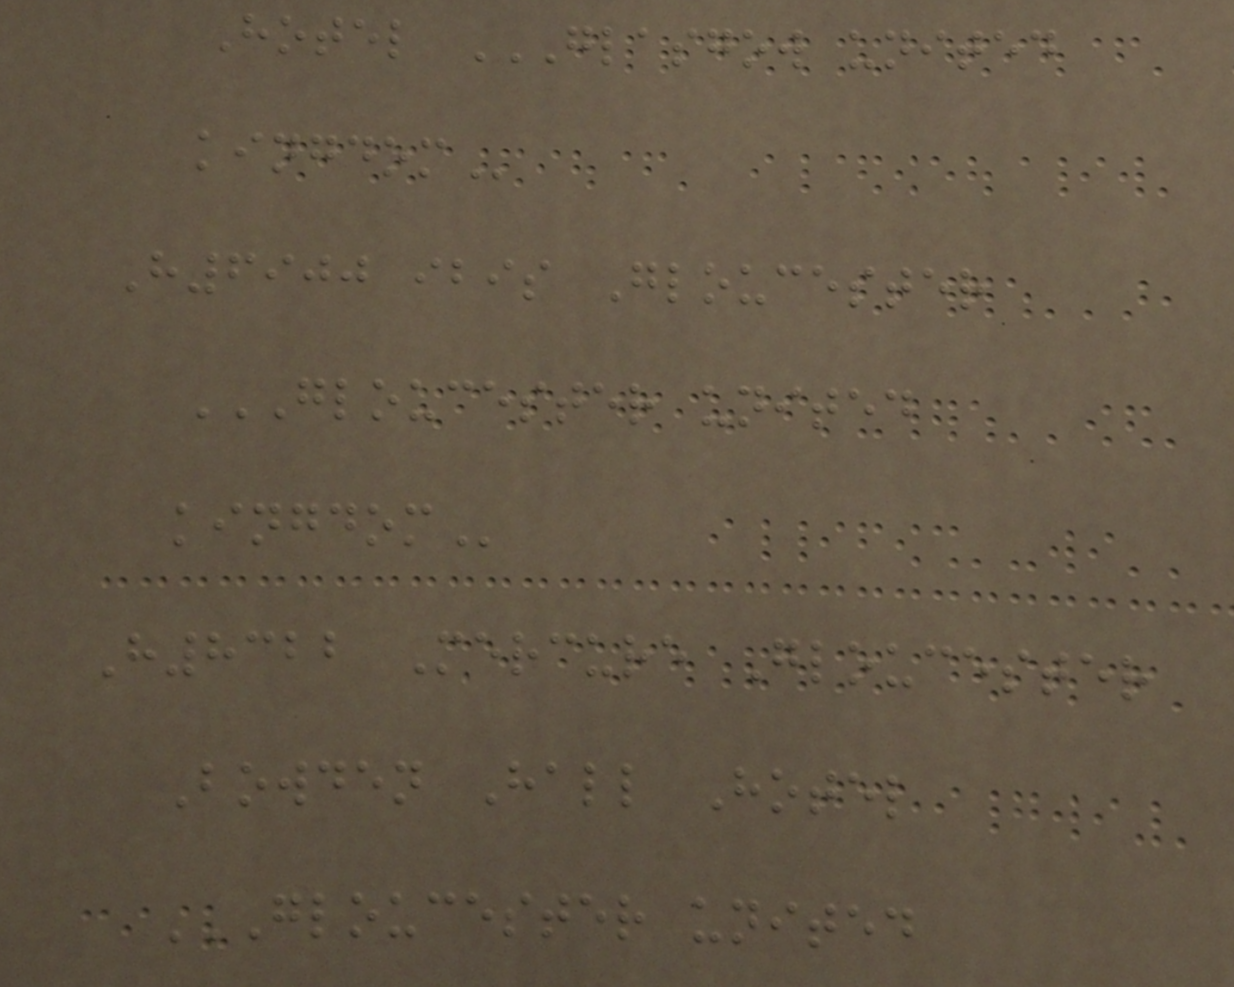Hotel GLASGOW UNITED
KINGDOM
H6900 ibis Gloucester
GLOUCESTER UNITED
KINGDOM
H8322 Mercure Gloucester
Bowden Hall Hotel
GLOUCESTER UNITED
